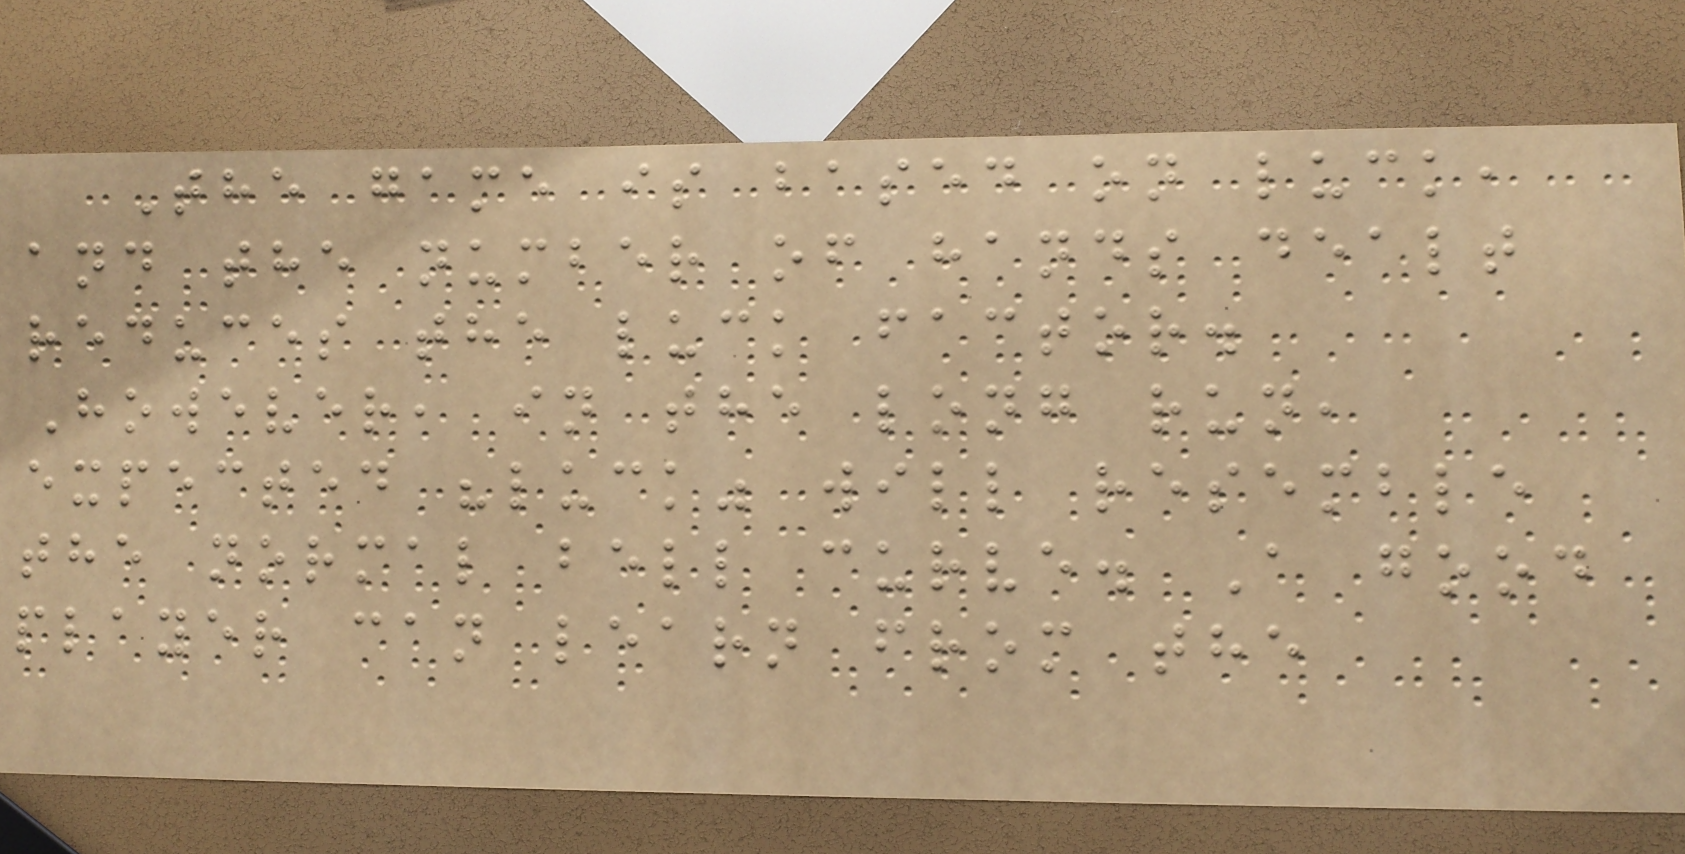The game is based on luck,
and the number of hands dealt
reduces the luck factor.
However, in the long run,
expected "luck" will resemble
the normal bell curve. A good
player can learn from the
